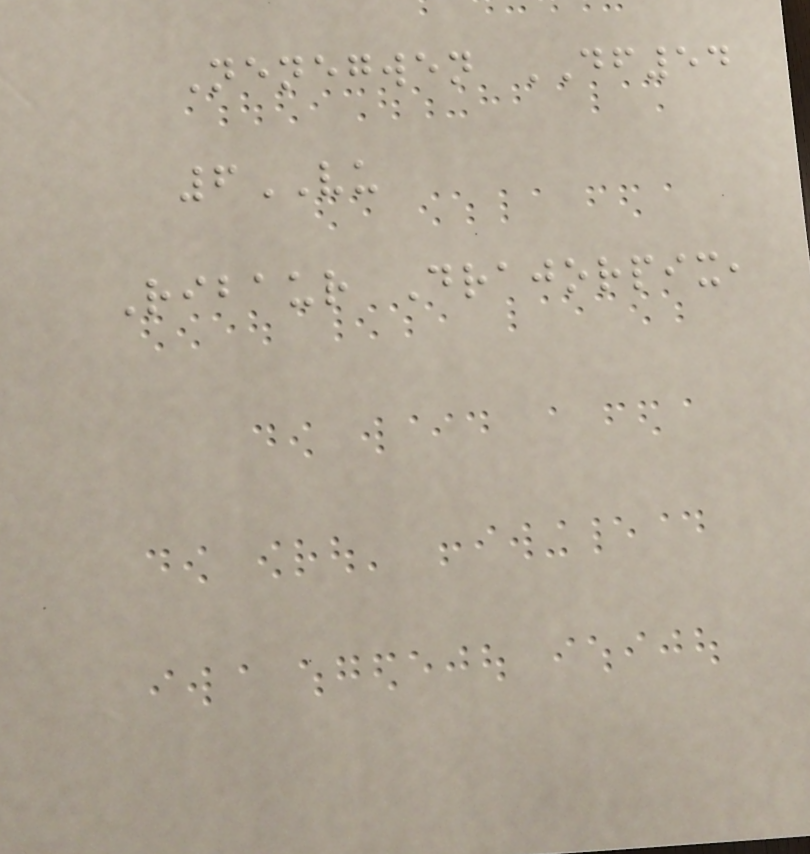Nenegwen DF54
6VU
Ribaur Drajorpix,
